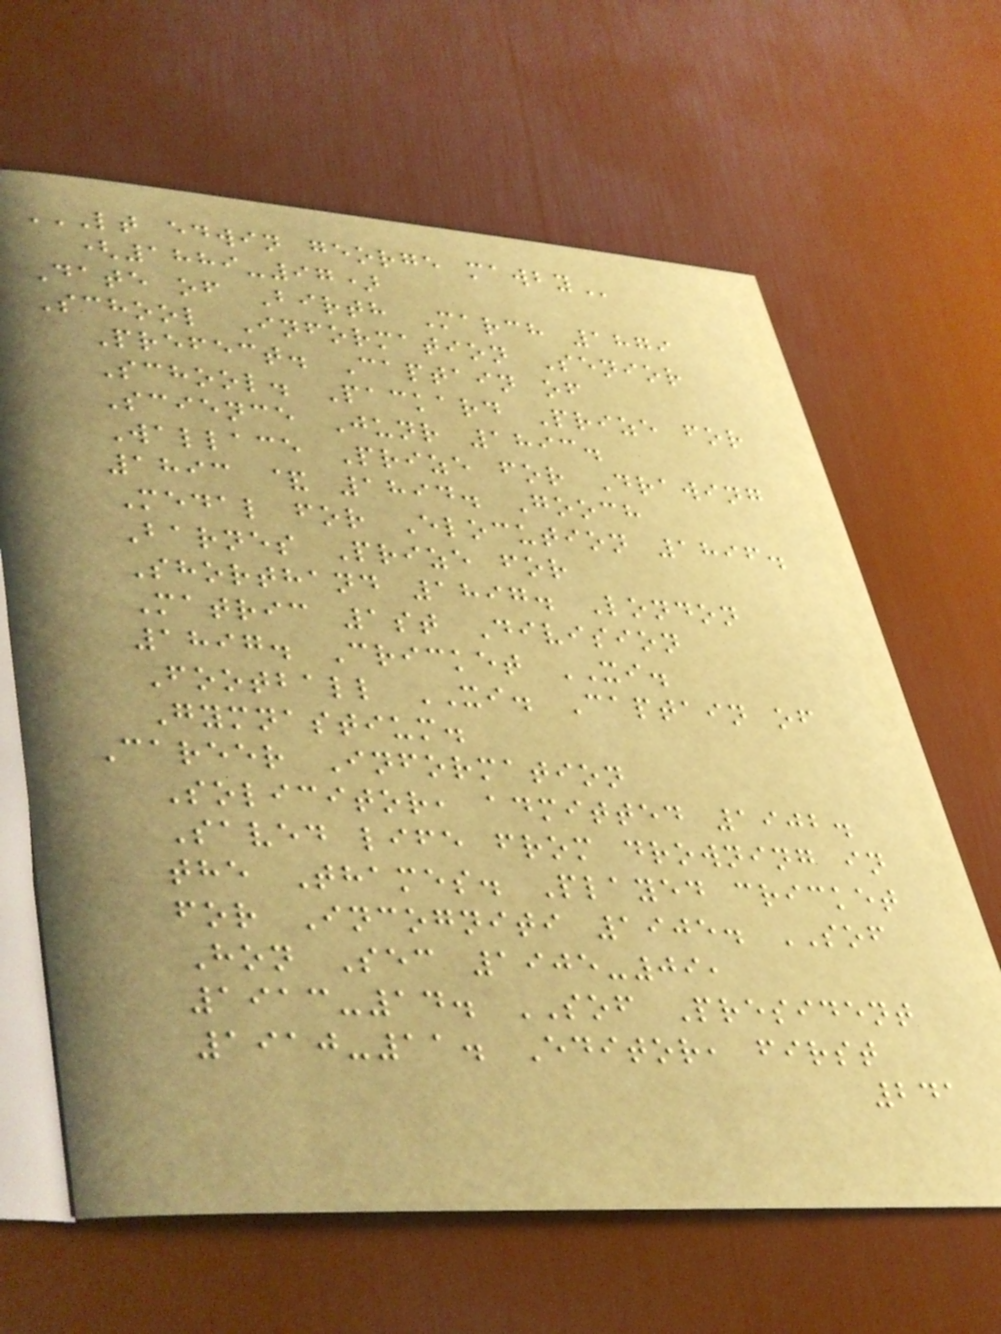LT EDWIN GEORGE MAWBY
(1889-97)
Date of Birth March 1879
School Information Senior
Prefect. Captain of
School. Packard Prize for
Science Junr 1893.
Wallace Prize for Drawing
1893 & 1894. Gooch
Medal for Elocution 1896.
Barnes Prize for
Shorthand 1897. London
Matric 1st Division
1897. Cricket XI.
Football XI. Captain of
Gymnastium.
Career Information
Solicitor, admitted 1902.
Saved life from drowning in
the Thames. Played cricket
for Incogniti 1905. SOF
Hon Sec 1905-09,
1913-14. SOF President
1910-11. Editor, first
241
